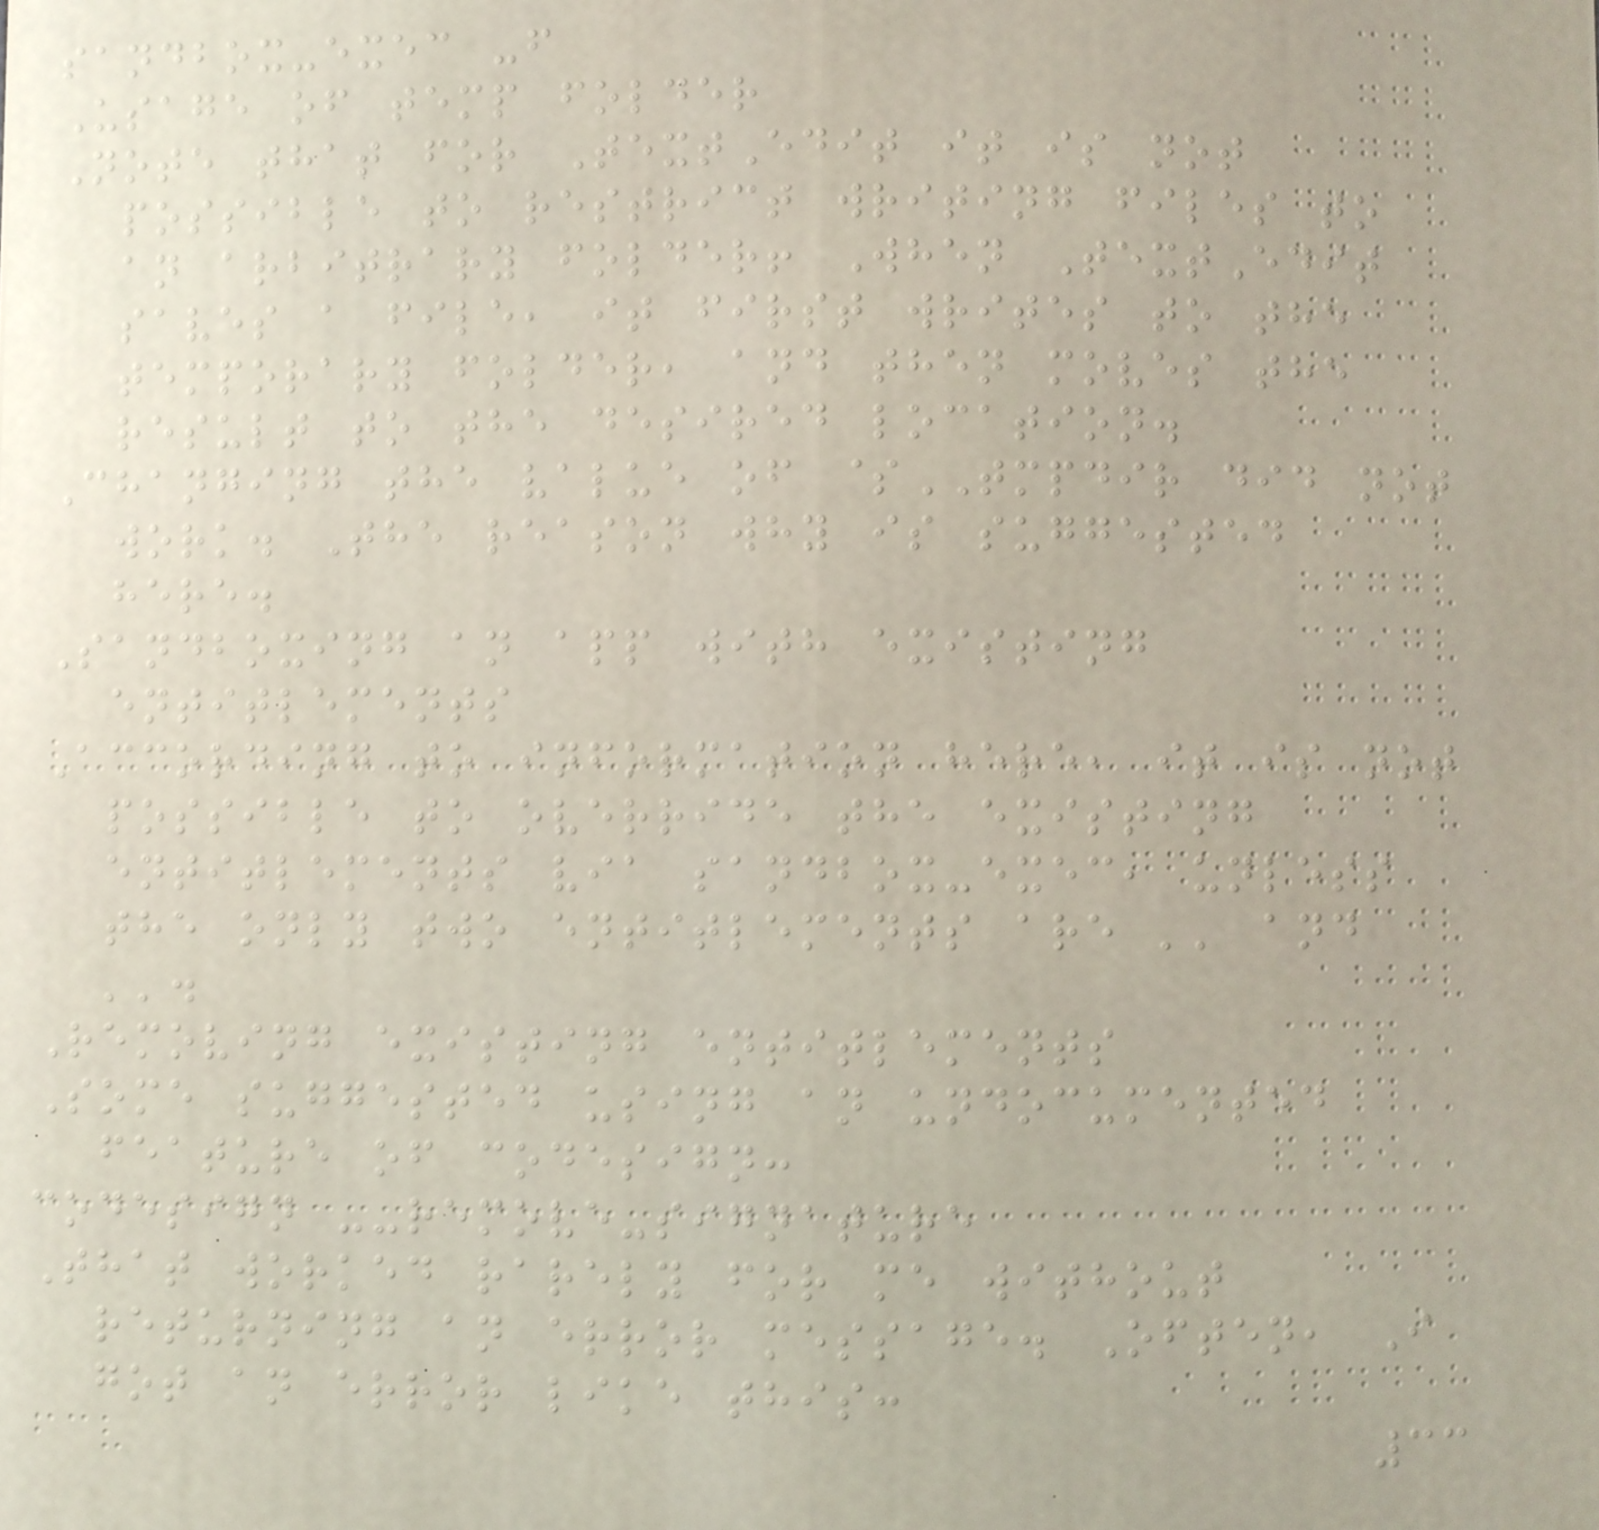sandbox-exec -f
Usage of temp folder
Note that for TextEdit it is not
possible to restrict writing files to
an arbitrary folder! When TextEdit
saves a file, it first writes to the
temporary folder, and then moves the
result to the desired location.
Changing the value of $TMPDIR did not
work. The reason why is suggested
here.
Sandboxing an app with existing
entitlements
According to information here, it is not
possible to override the existing
entitlements via sandbox-exec, unless
the only two entitlements are '' and
''.
Removing existing entitlements
Some suggested using an undocumented
feature of codesign:
codesign --remove-signature
That worked rarely for me without
returning an error message. Often, I
got an error like this:
33
